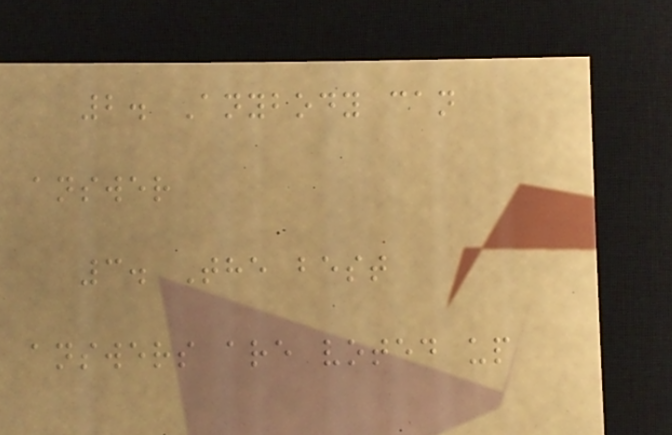2. Anybody can
answer
3. The best
answers are voted up
